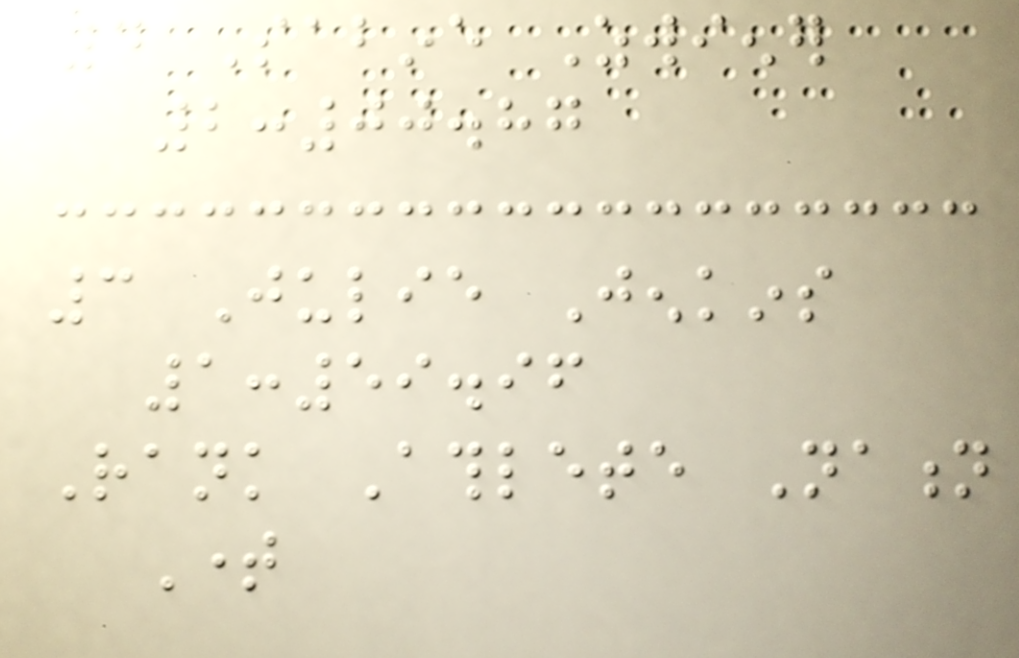4 Sabine Zwiener
2:00.87
3 Julie Jenkins
1:59.96
Rank Athlete Nation
Time
